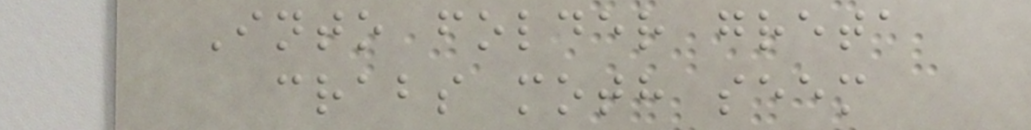Into folder greta
crabs moth seem
